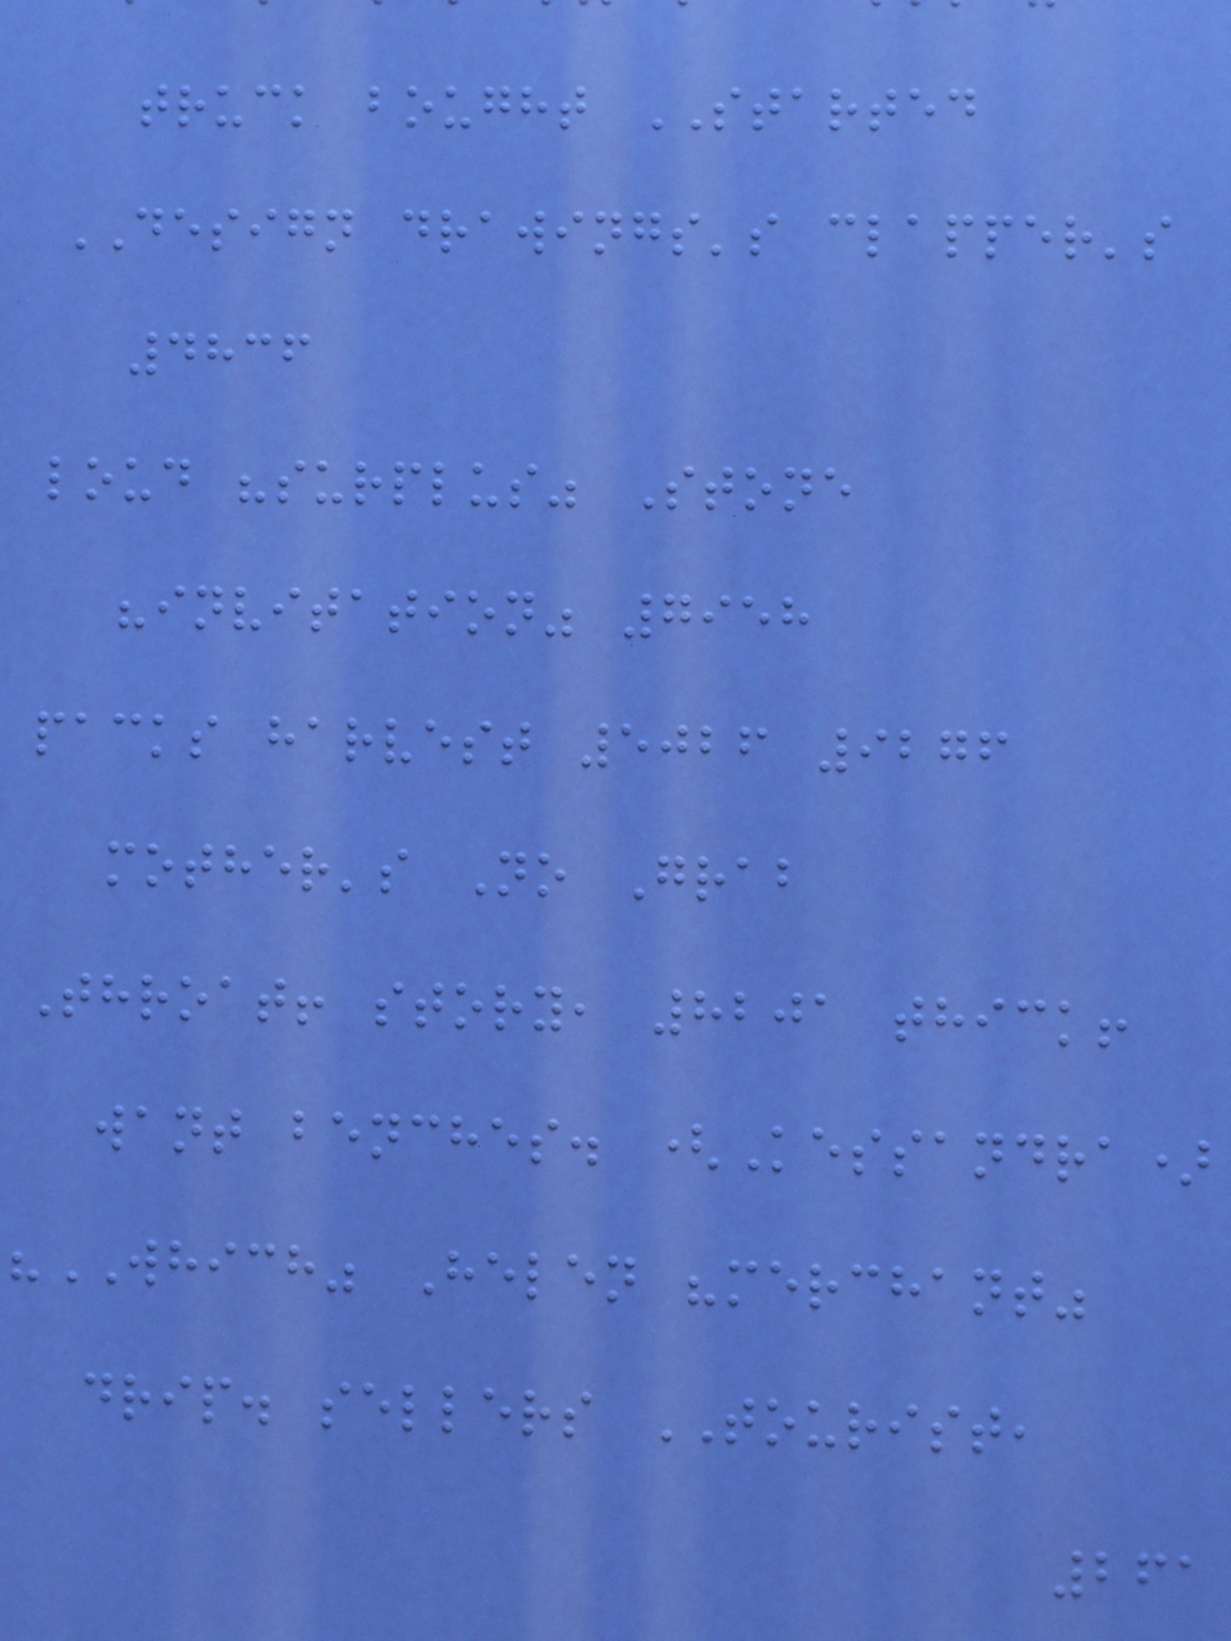truck bought STARTED
DESIGN drawings's clapper's
4836
loud "surplus" Stone
"invitation" 7958
packs harvest 5026 9276
mother's No Grab
Throat! story, 8201 thick!
want benches. (Kessandra)
"WHICH" Helen "merchant"
drip. sellers TOURIST,
261
